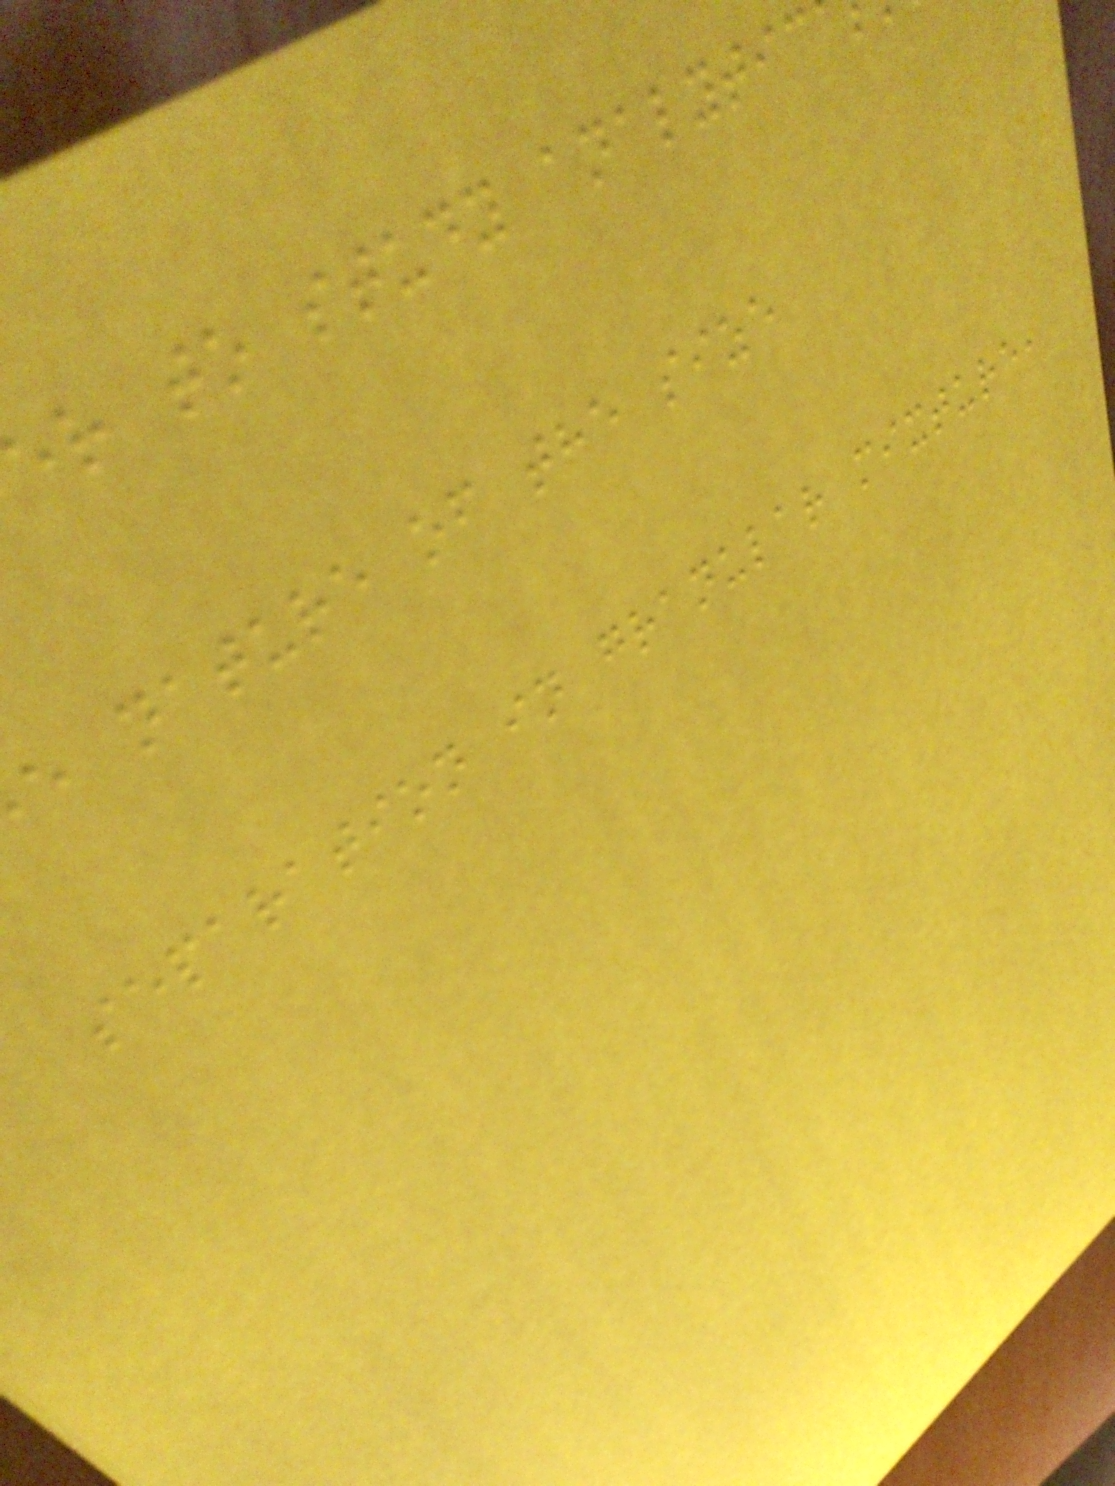er to study analytic
e nature of the size
separation in granular mixture,
